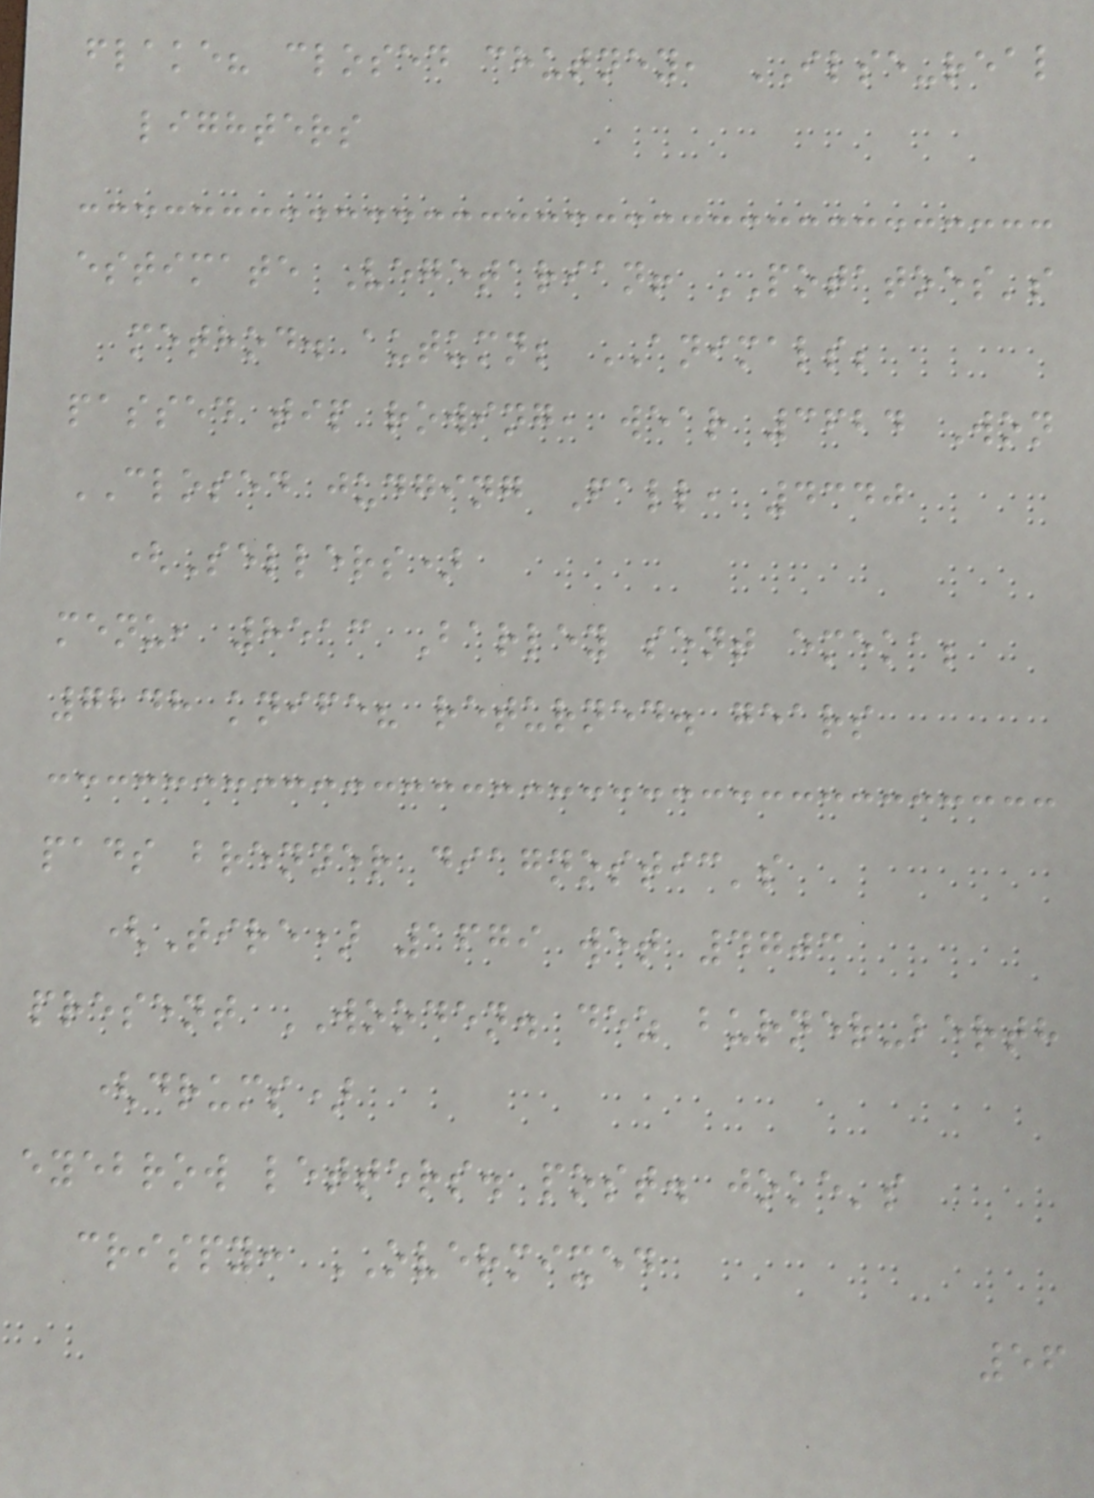flake? closed chutney, ILSE-real
lighters
estimate Vegetarian! POTATOES's
method. autumn; ANIMALS;
passed tip rowing, wear 3624 Won
CLOSED judging Fall, 4340
(Sellers)
menu, 8513 Barley sent emeka;
7248 knife? returned. gears
pads brenner diagnostic's
(Tire) 1679 wet 4703
present WOODEN. dez burner-berth
(drums)
eyebrow letters. post. joke's
crispy: OVERMIXED
56
